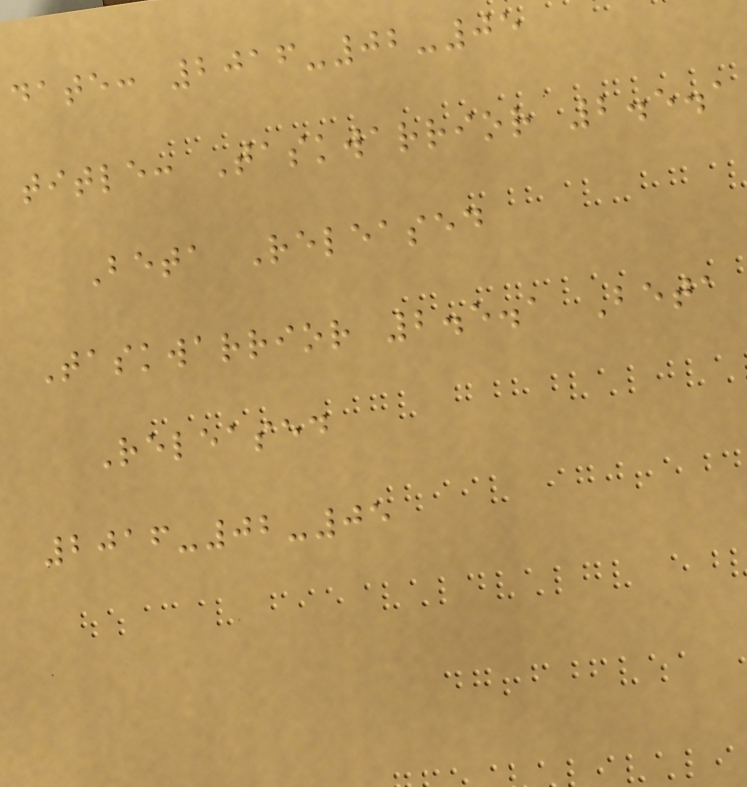date: 2016-02-05
title: Taskwarrior 2.5.1
Beta Released
Taskwarrior 2.5.1 Beta
Released
2016-02-05
